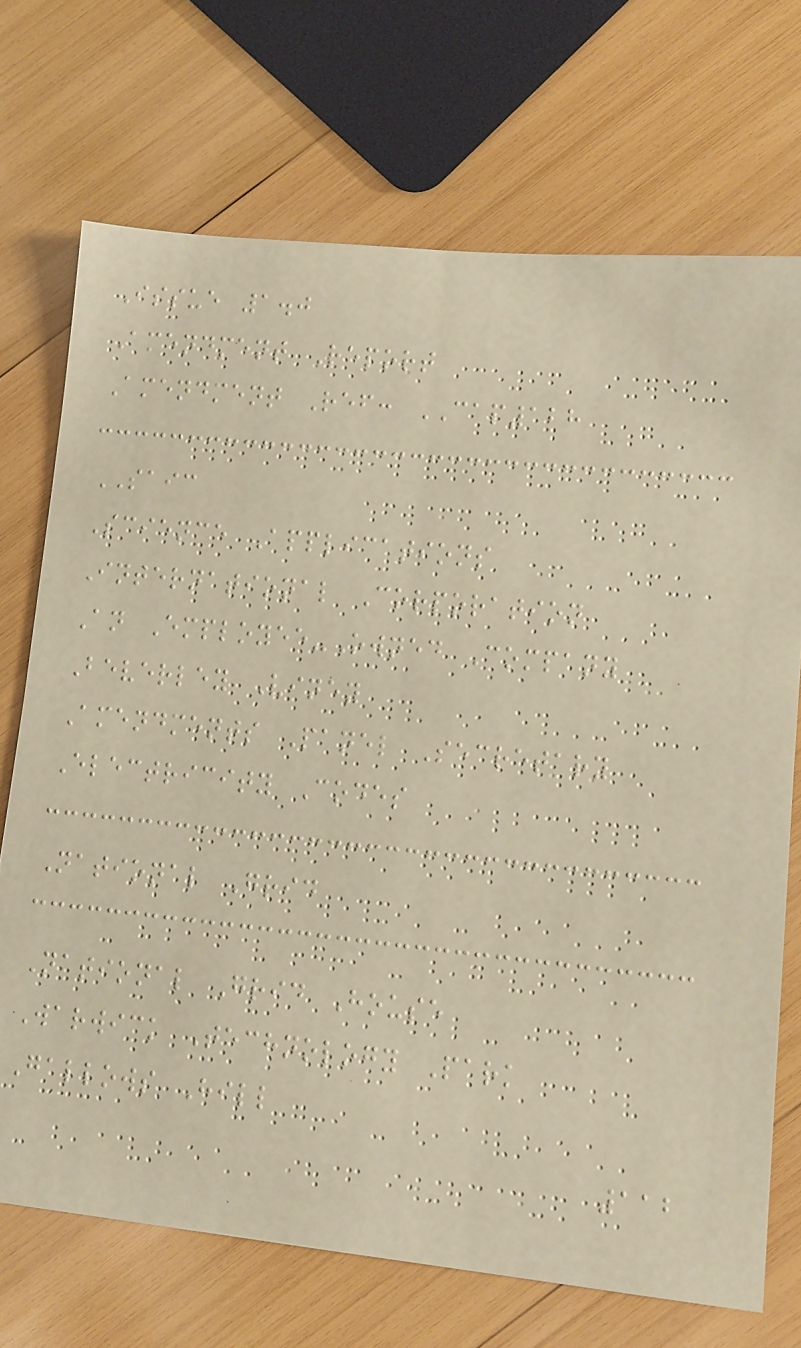Issue 1.0
Amendment Report
Amendment Ref: CAP128
SAIC
Science Applications
International Corporation
An Employee-Owned Company
Beverley Viney
Amendments Panel Secretary
Electricity Codes
National Grid
National Grid House
Warwick Technology Park
Gallows Hill
112
